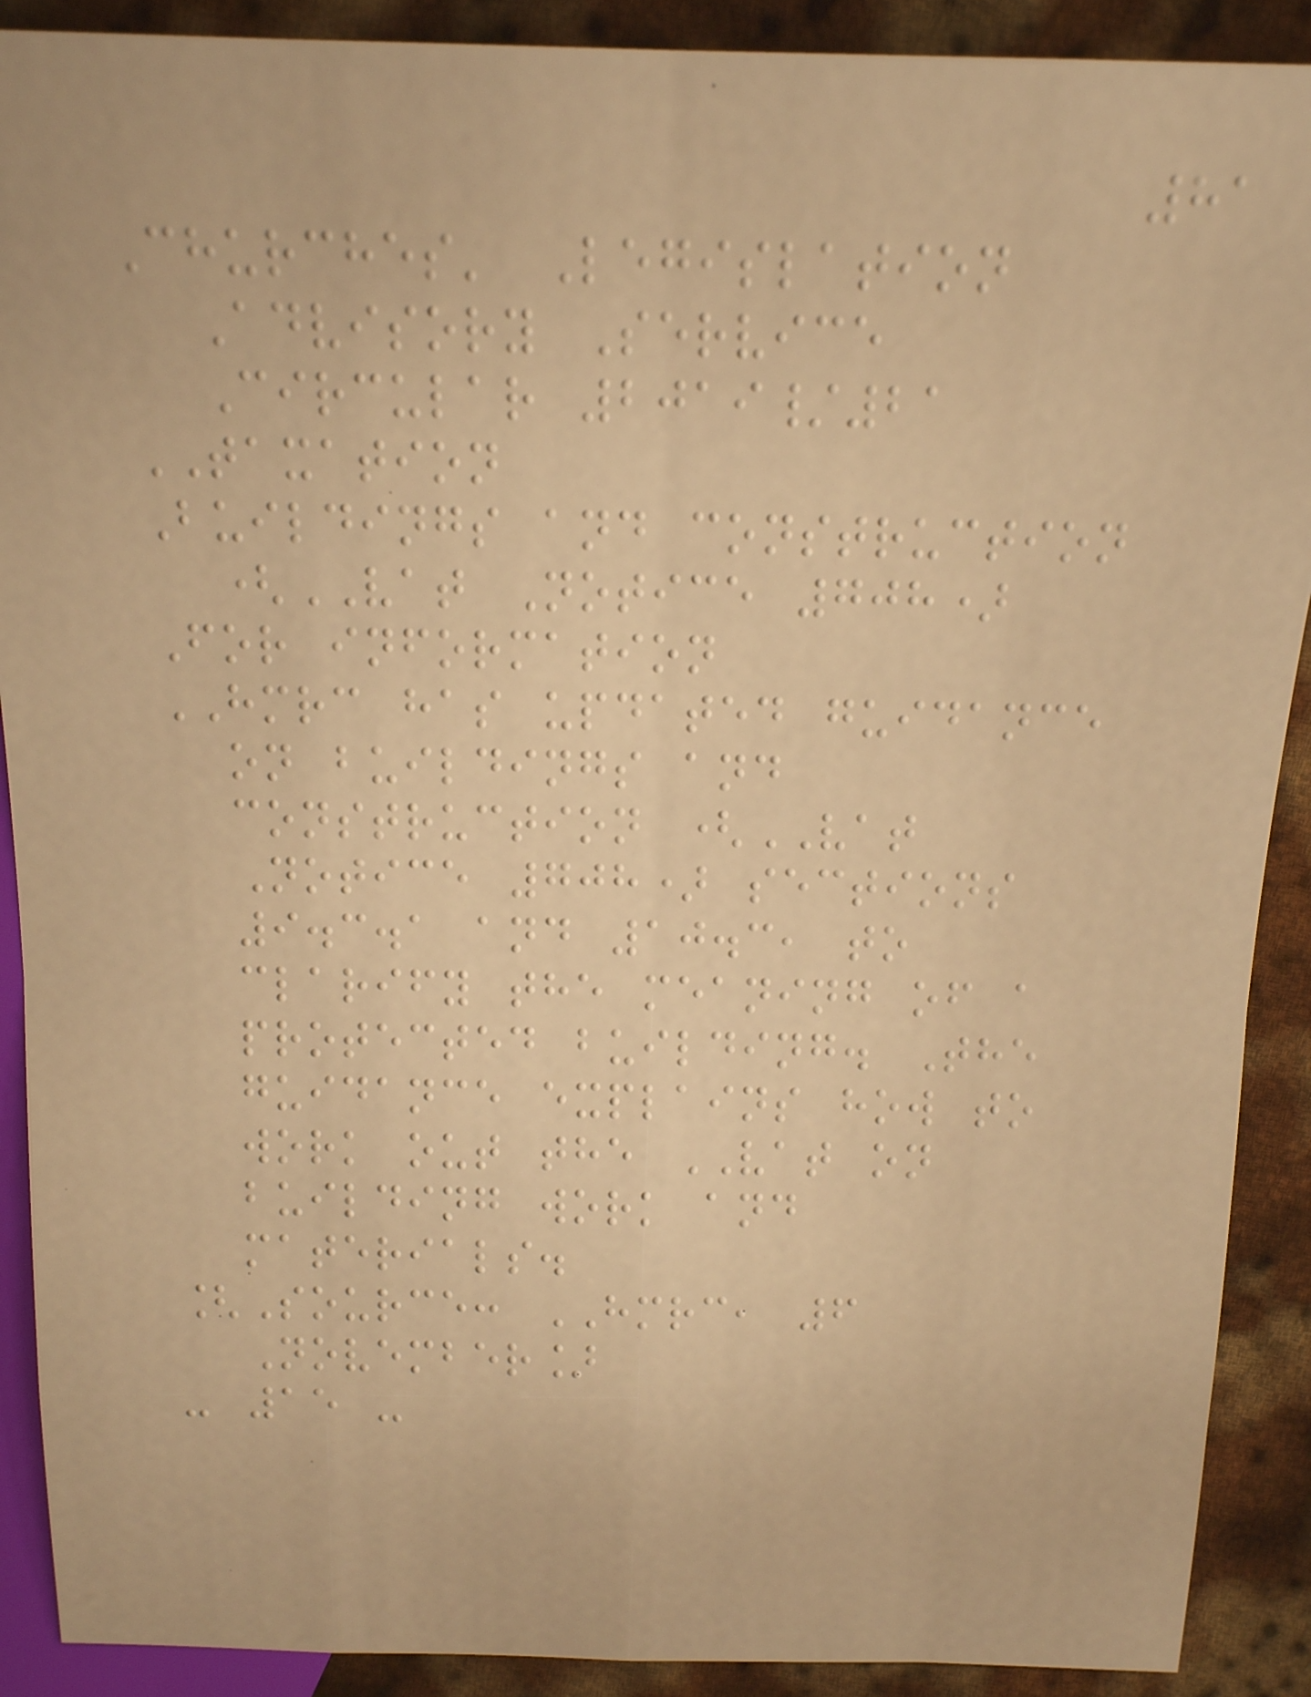81
Churches' Legislation
Advisory Service
Circular 2019/21
TAXATION
Buildings and construction
(VAT Notice 708)
For information
HMRC has updated guidance
on buildings and
construction (VAT
Notice 708) sections
9.3.1 and 10.3, to
clarify the meaning of a
protected building. The
guidance explains how to
work out the VAT on
building work and
materials.
[Source: HMRC, 6
November]
- 15 -
